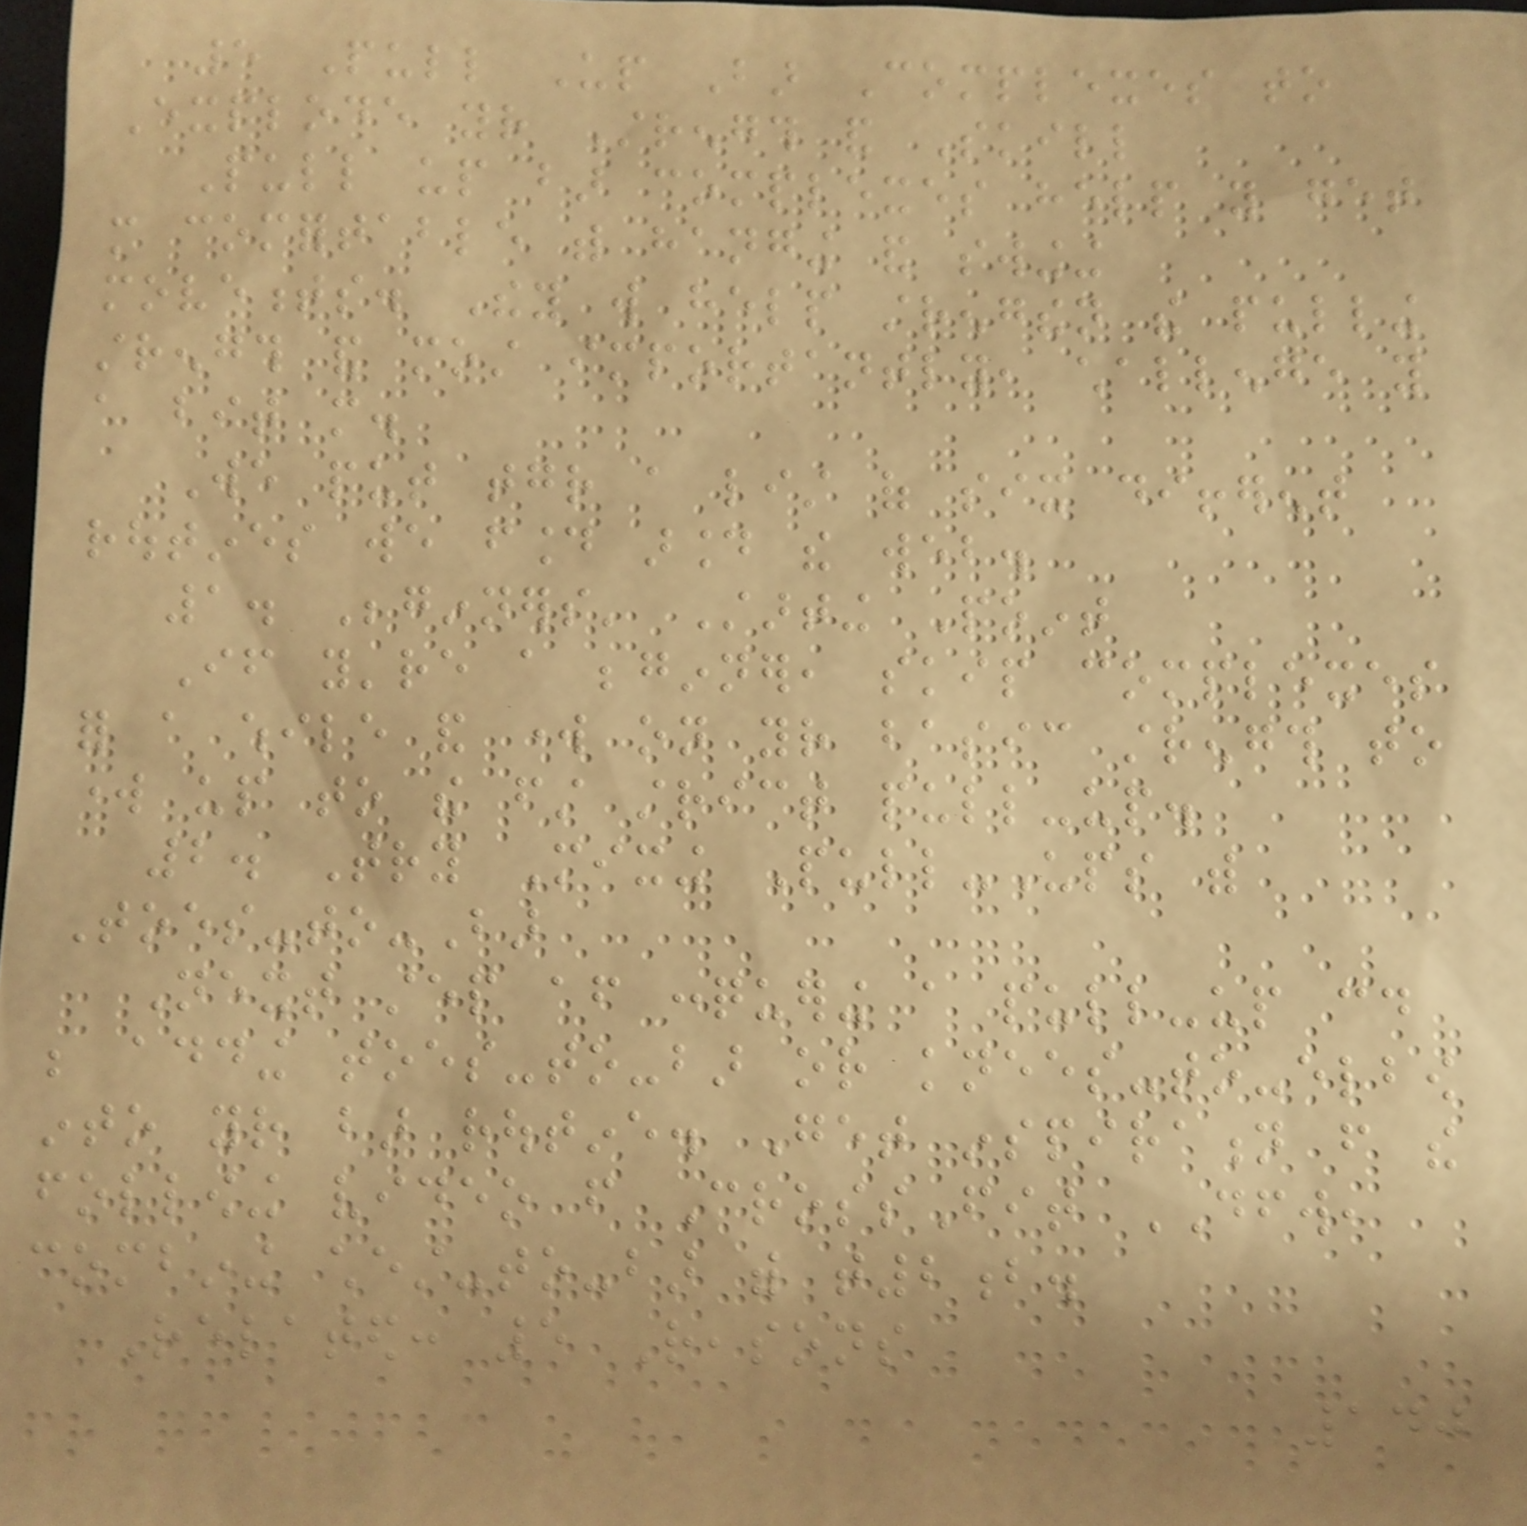5 Pull Up Bar Complexes to
Explode your Strength and Skill
Pull up bar complexes help you get
more comfortable with hanging and swinging
movements. They will help strengthen the pulling
strength and most importantly, challenge you
a bit more.
We put together a list of six different
routines we found around the web.
1. Beginners' Starting Point
If you're a beginner, skip complexes
for a while and work on your basic strength to
work up to the first strict pull-up.
2. Try Mixing Pull-Ups with
Toes-to-Bar
Next step after conquering a pull-up could
be adding toes-to-bar or knees-to-elbow
into your bar routine. Get inspiration from the
following video from CrossFit DFW,
combining chest-to-bar with t2b.
Related: 5 Reasons
140
